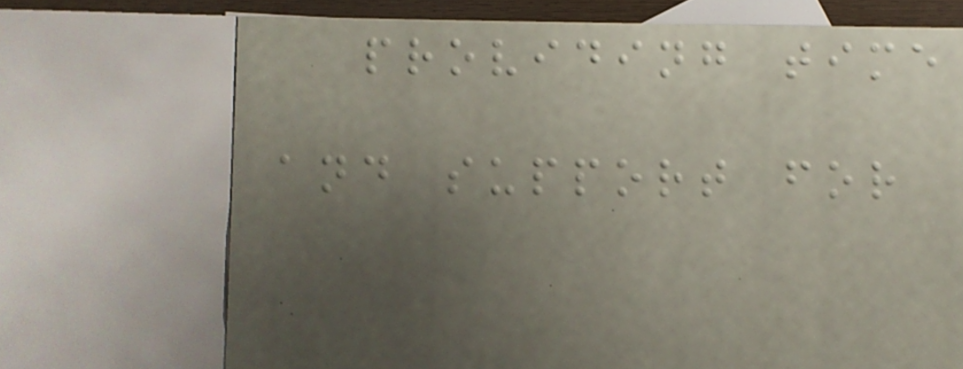providing time
and support for
